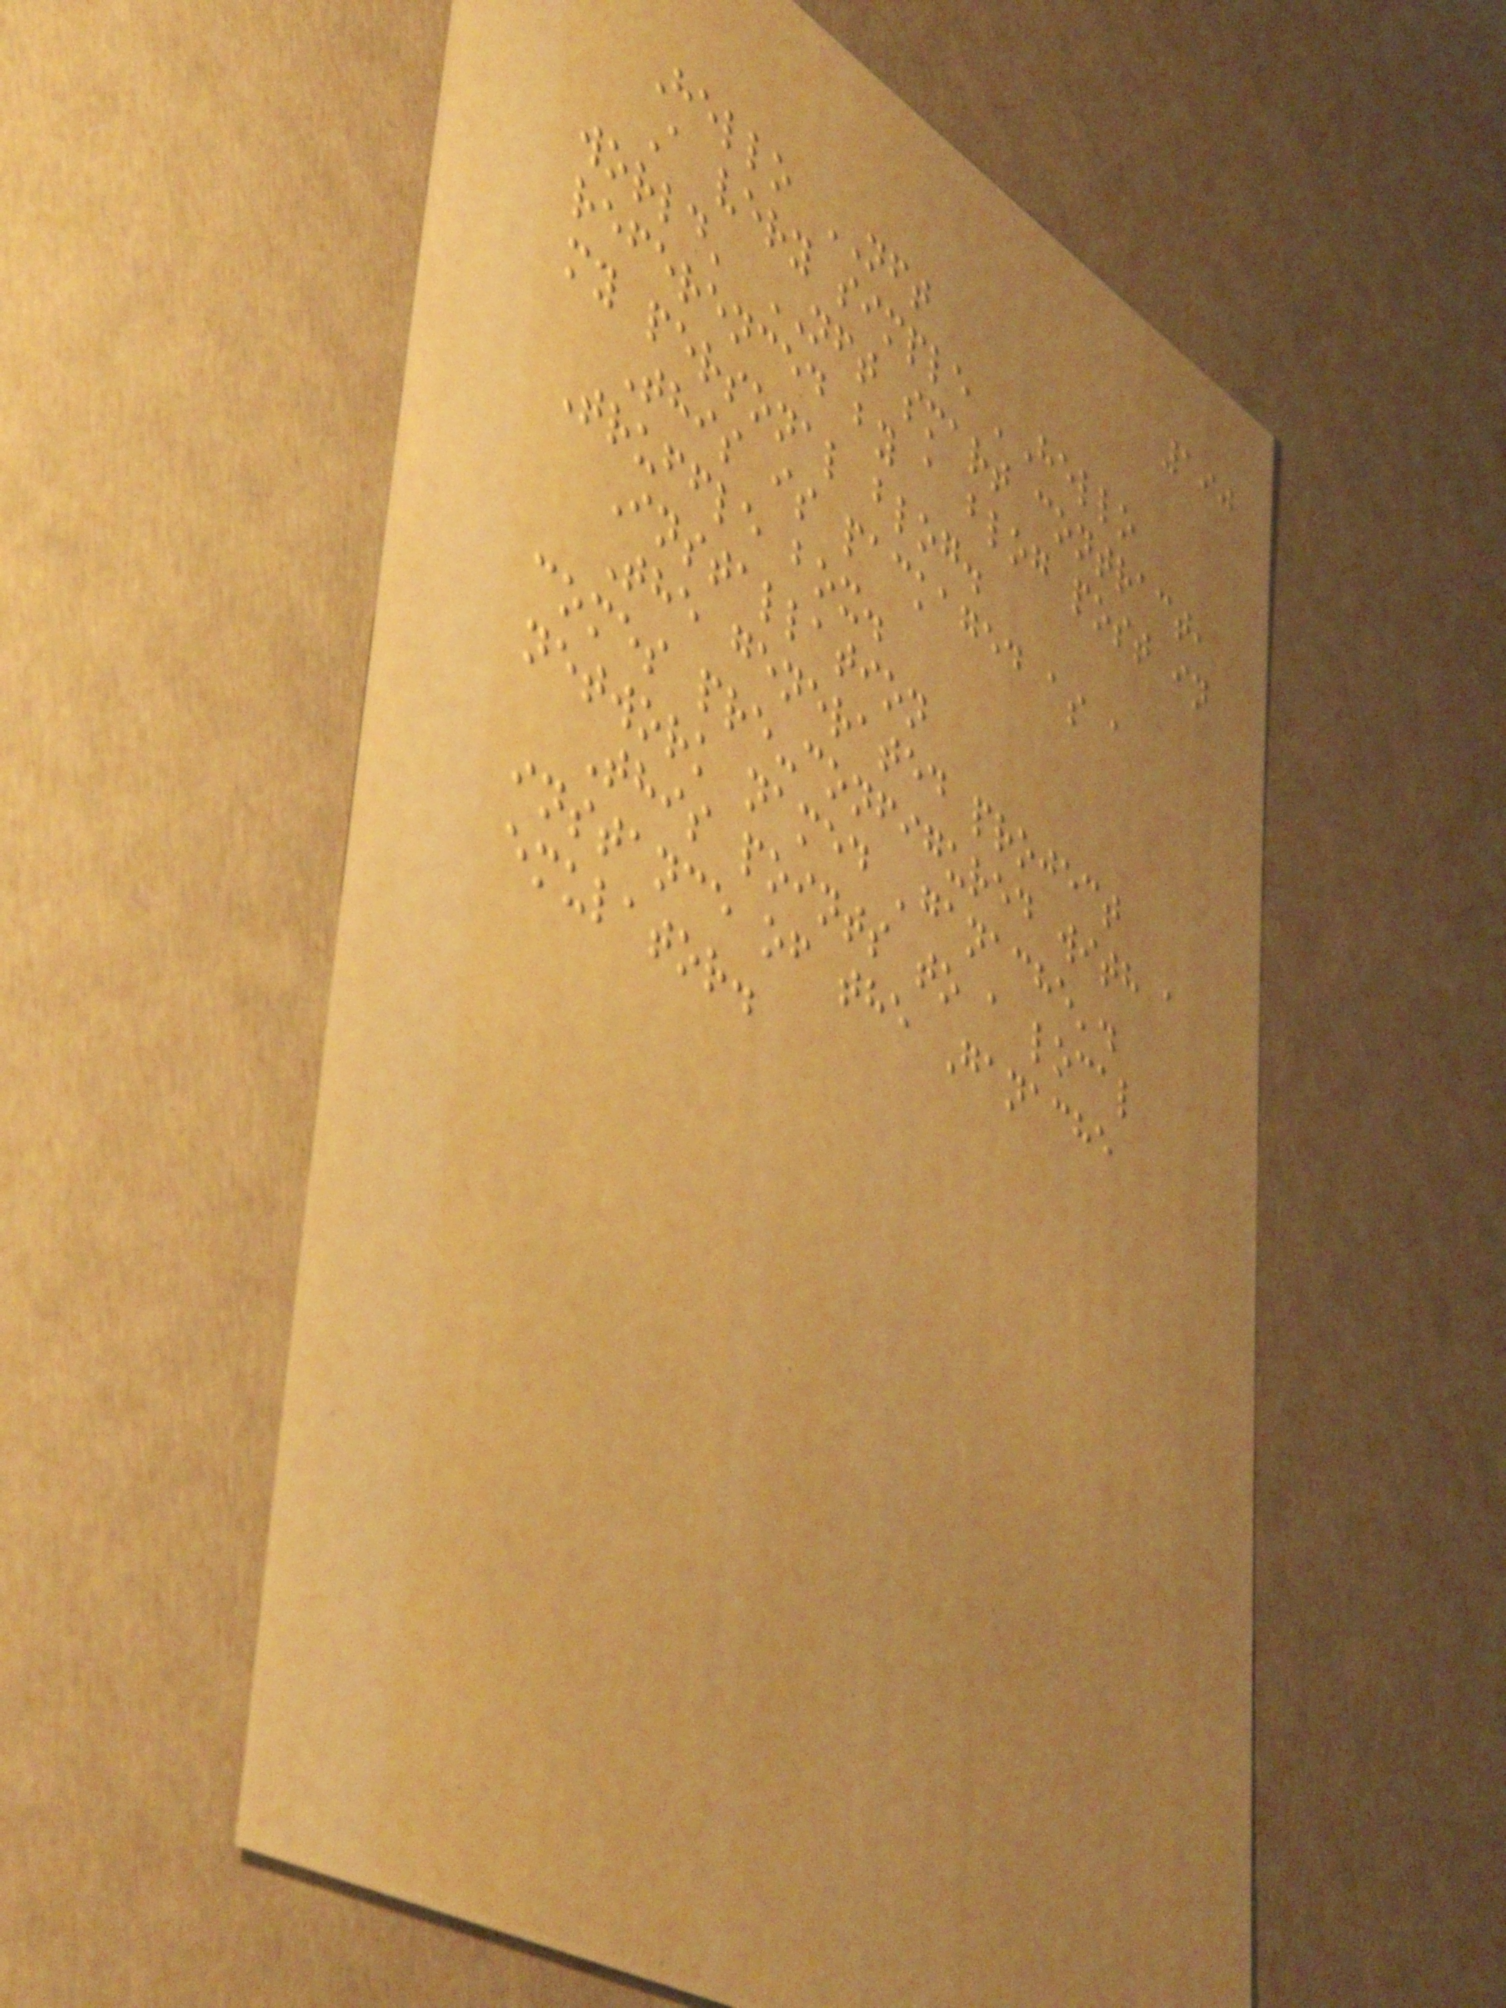190
Hello NFT
A very simple 'Hello
world' NFT smart contract,
referenced by a blog post in
my personal blog.
This is packaged as a
Truffle box.
Installation
The generated project
comes pre-configured with a
network named 'ganache'.
This points to a local
instance of the Ganache
emulator.
